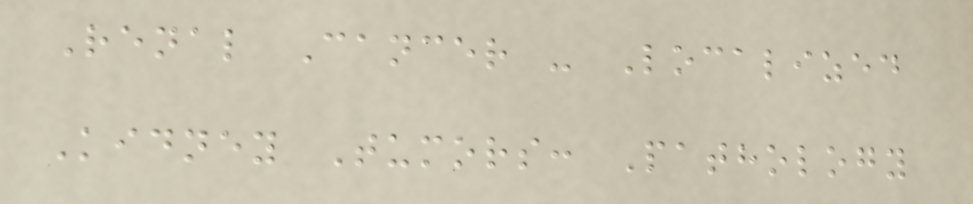Renal Cancer - Localized
Kidney Tumors: Pathology
